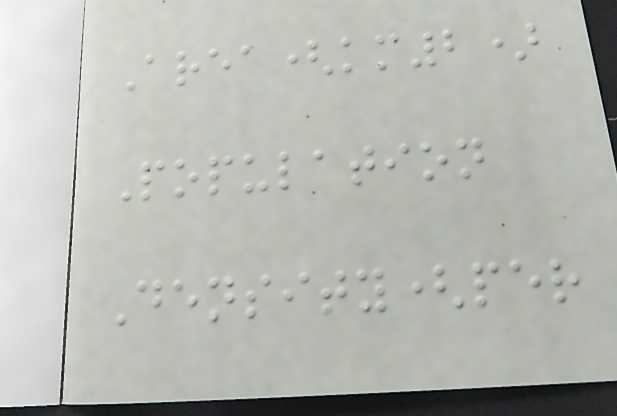Area(km2)
Population
Density(per
